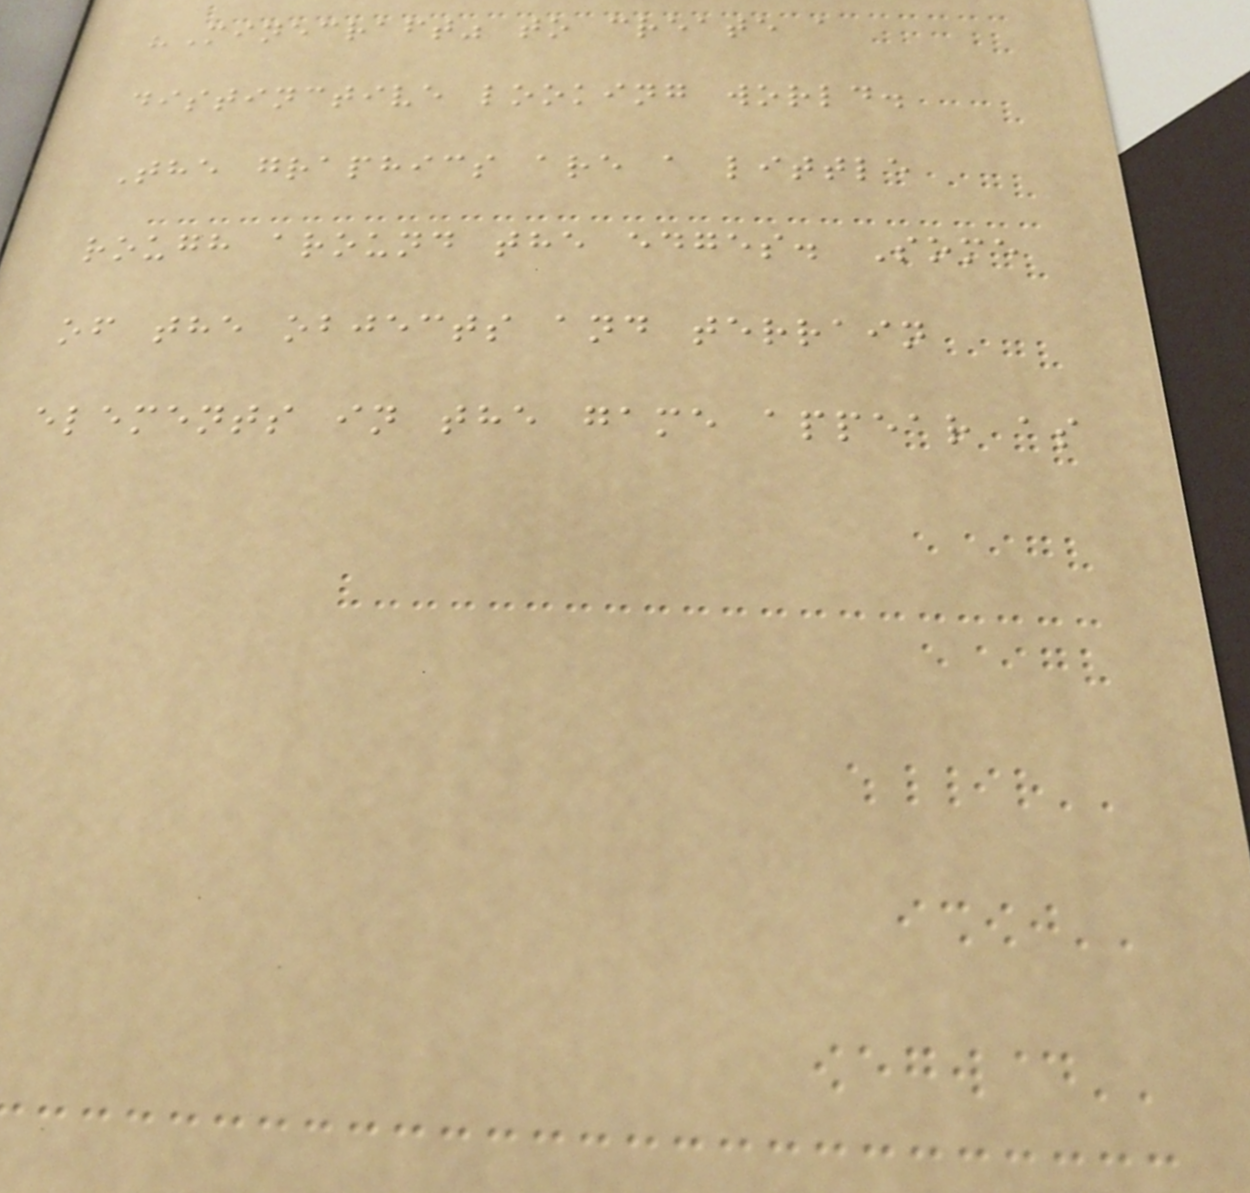"Minecraft" to create a
distinctive looking world.
The graphics are a little
rough around the edges. Some
of the objects and terrain
elements in the game appear as
